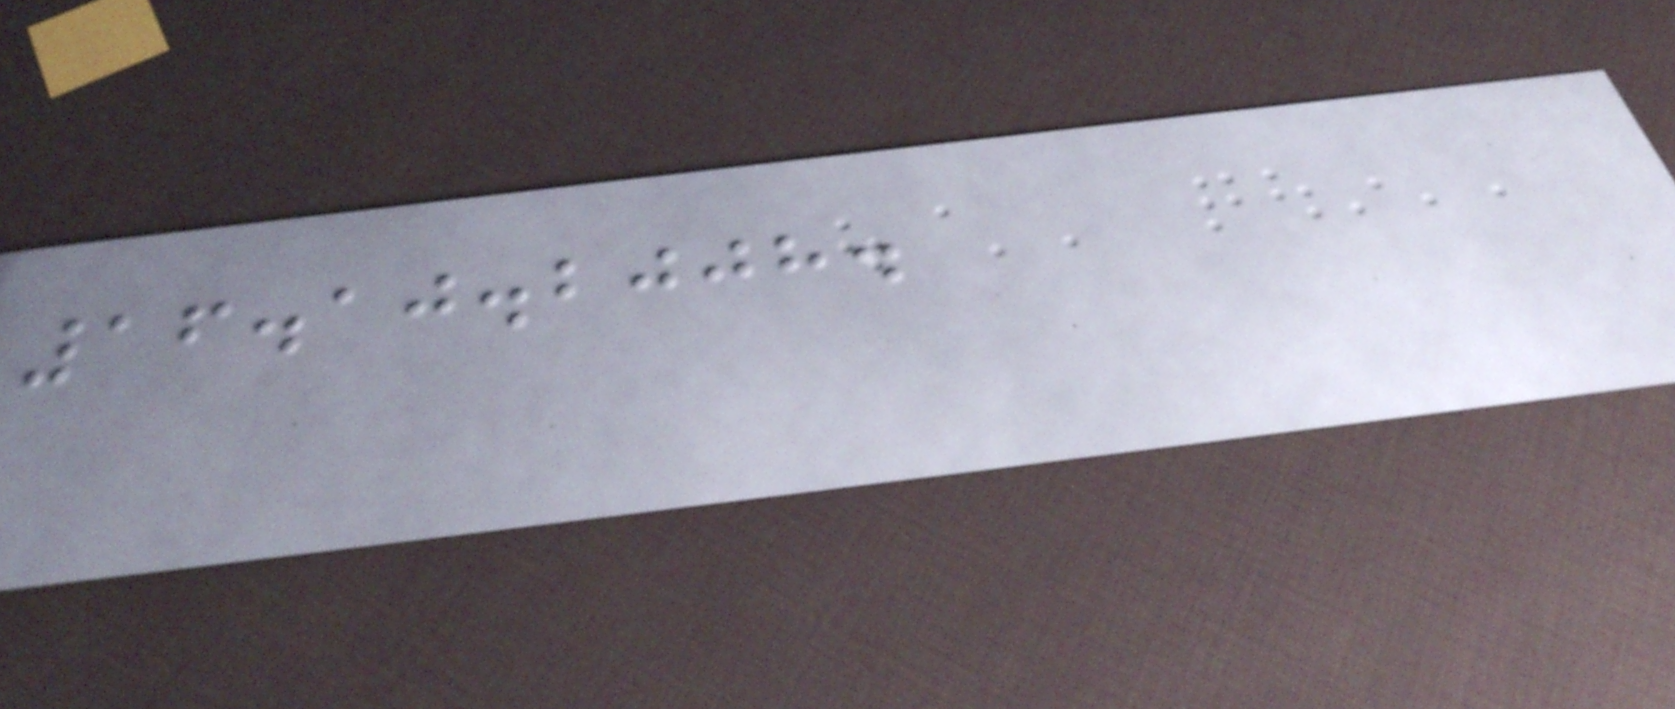16.10.2008.
